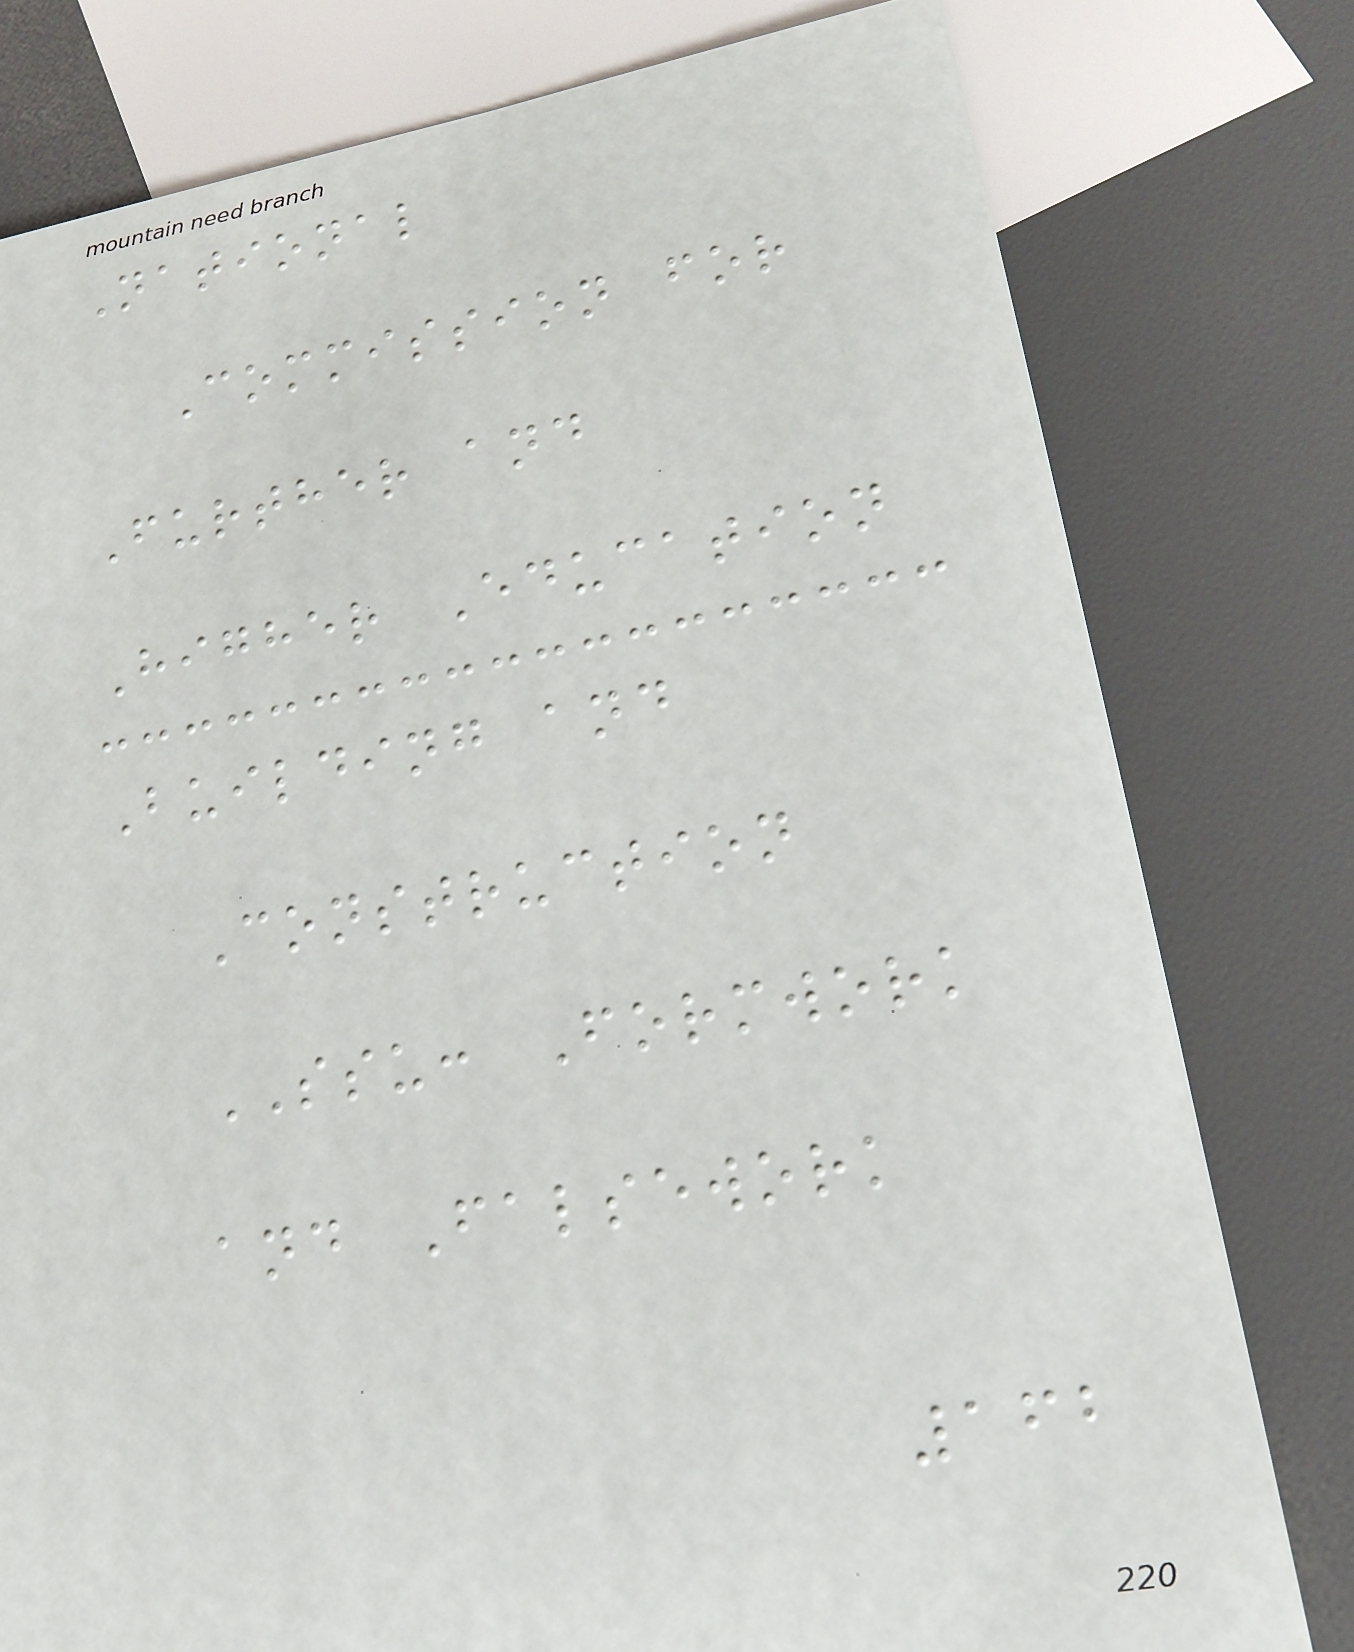National
Commission for
Further and
Higher Education
Building and
Construction
SSU: Formwork
and Falsework
162
